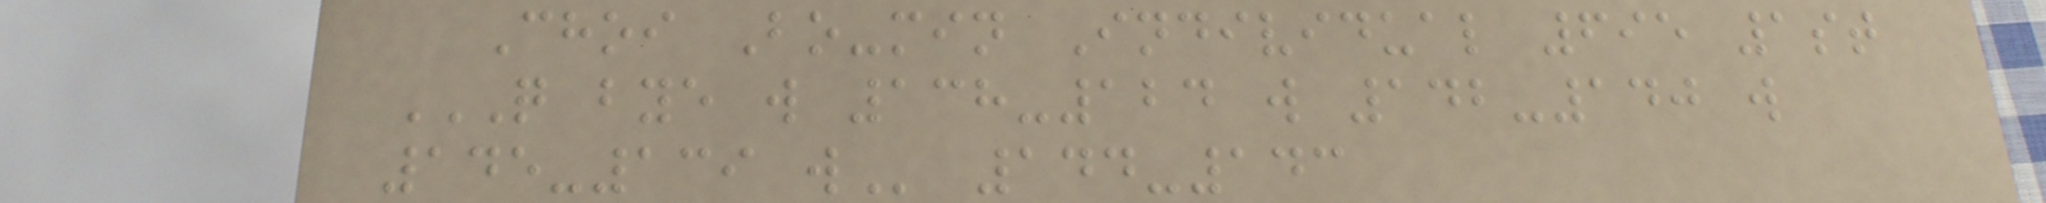Choi Bo-min Individual 695 1st
Q BYE W 138-124 W 142-140 W
145-139 W 144-143
